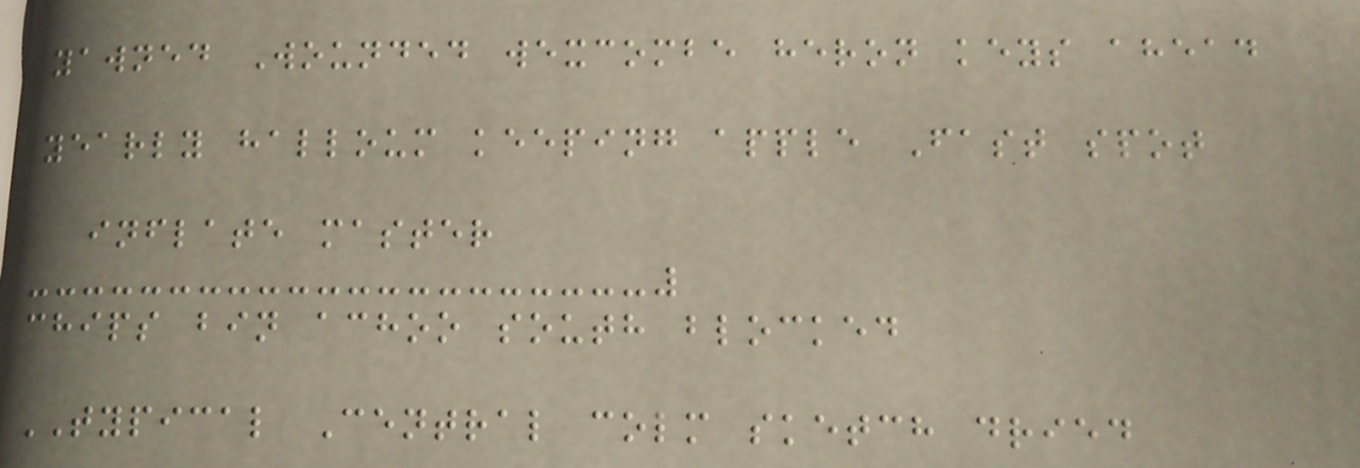yawned Wounded wexcombe heron keys ahead
yearly halloum keeping apple Fast spot
inflate master
chips bin achoo south blocked
TYPICAL Central colm sketch dried
